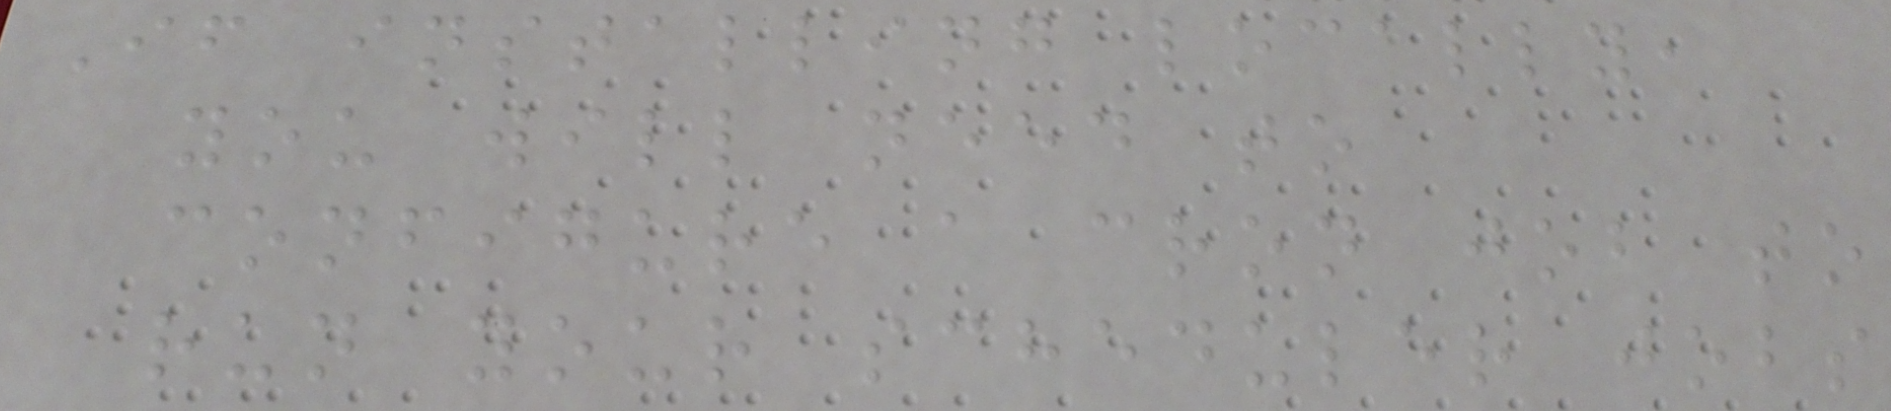If installing locally,
you will need to
configure a cron job to
run your scheduler jobs
